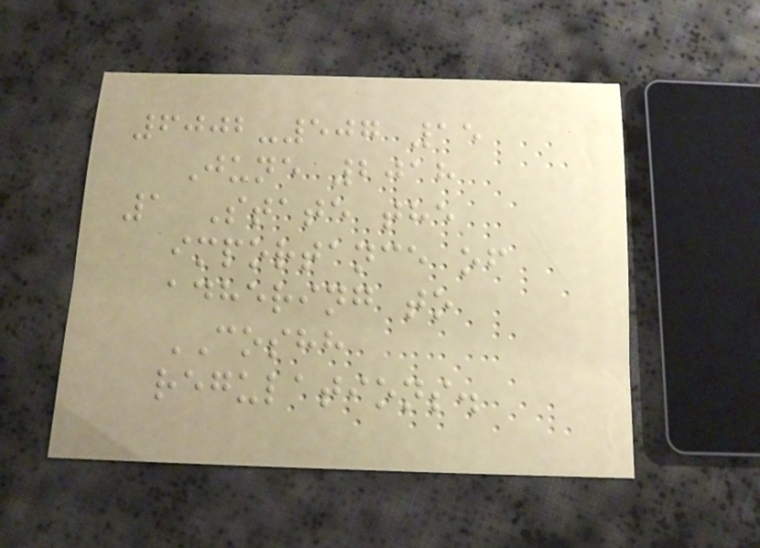6002-507 15
June 2018
1 State the
importance of
adhering to
COSHH
regulations.
